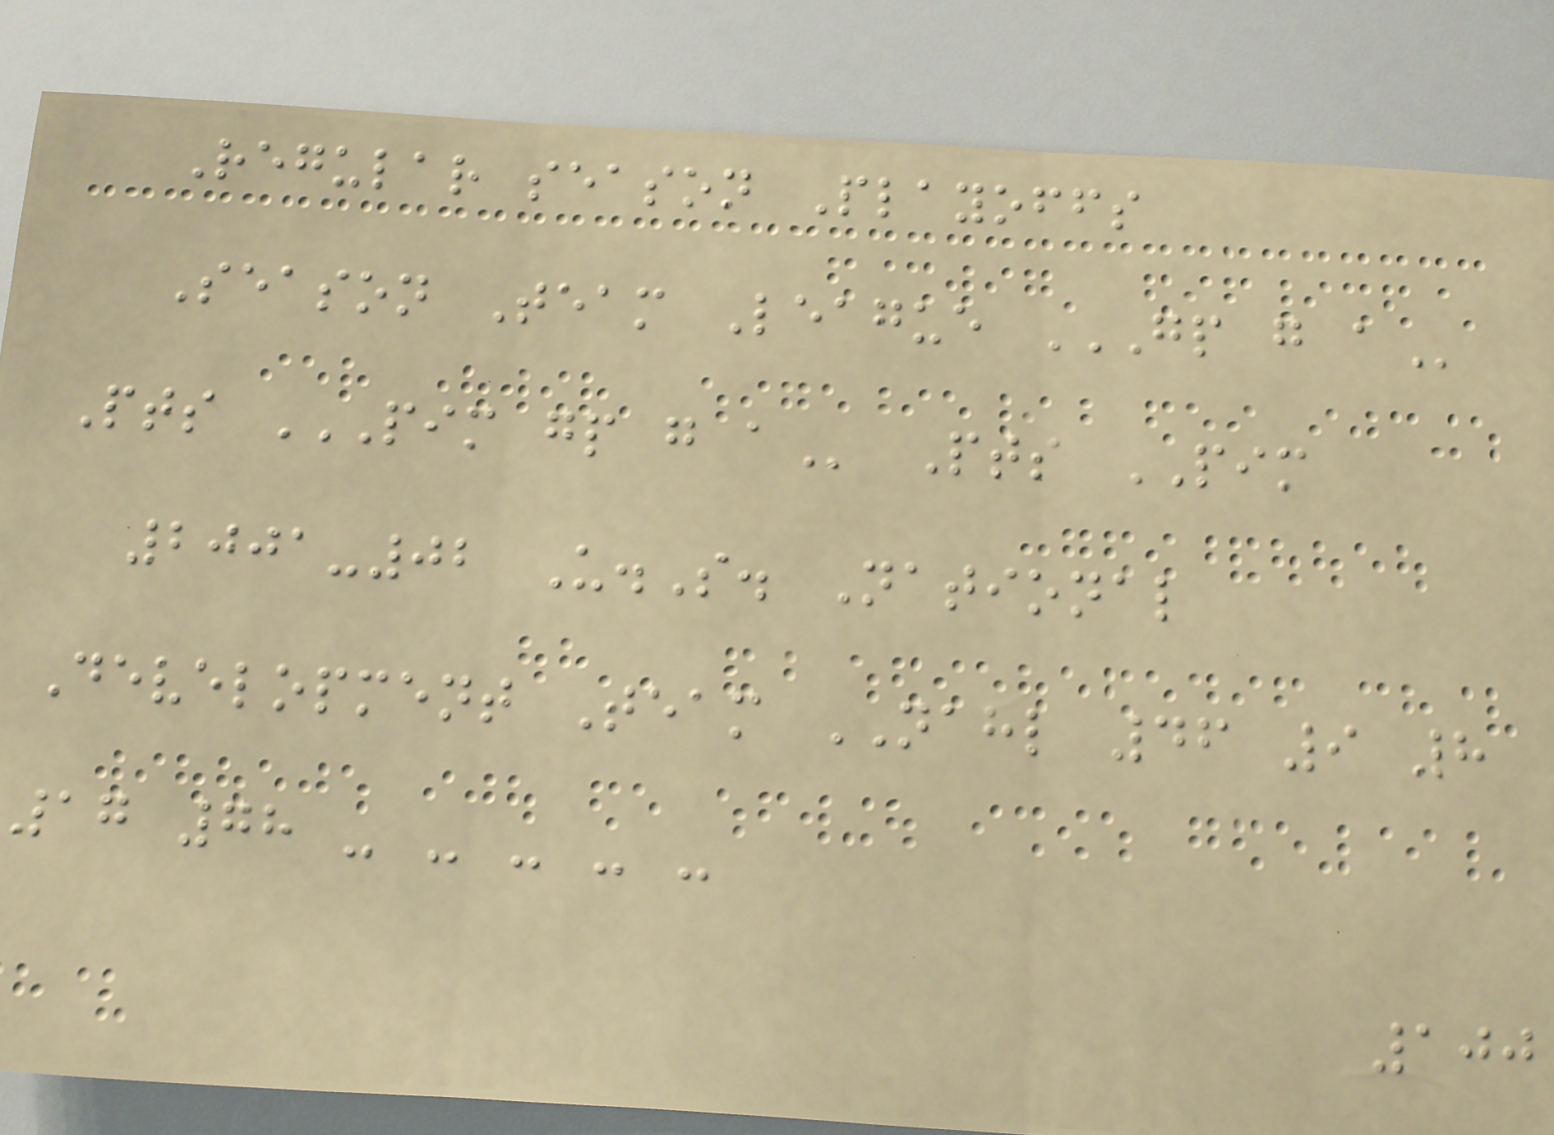Regular season Playoffs
Season Team League GP G A
Pts PIM GP G A Pts PIM
2001-02 U.S. National
Development Team NAHL 46 9 8
17 78 - - - - -
100
